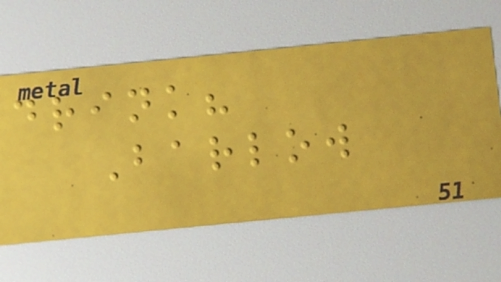drink?
Barlow
